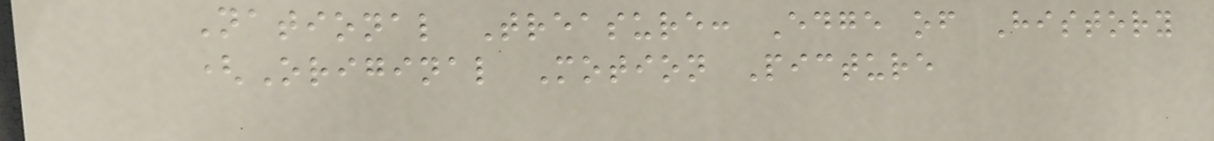National Treasure: Edge of History
(Original Motion Picture
